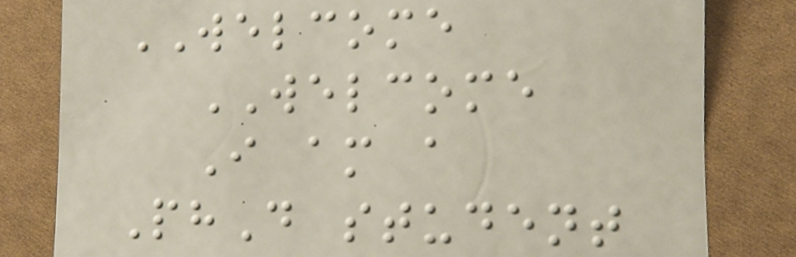WELCOME
WELCOME
I am a
PhD student
